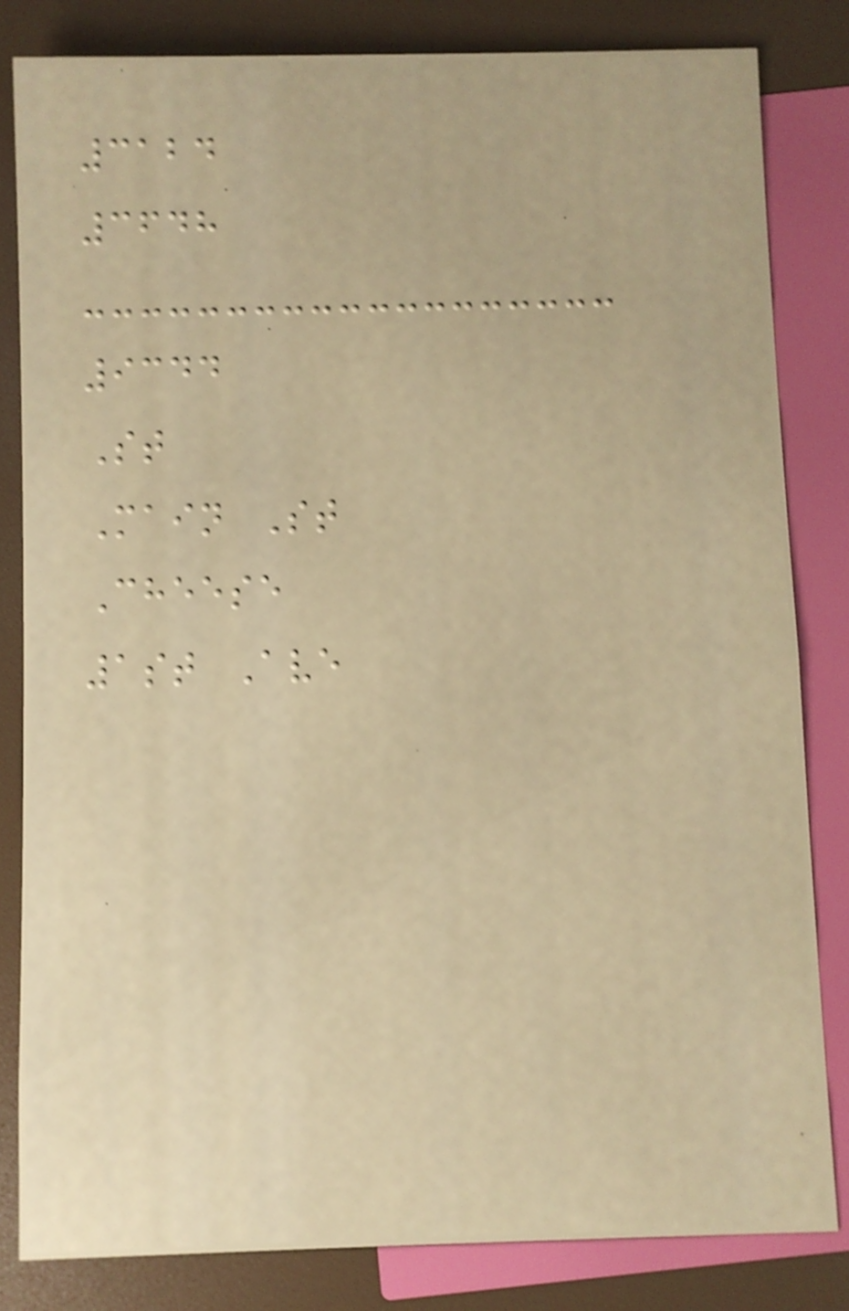3124
3648
9344
St
Main St
Cheese
1st Ave
